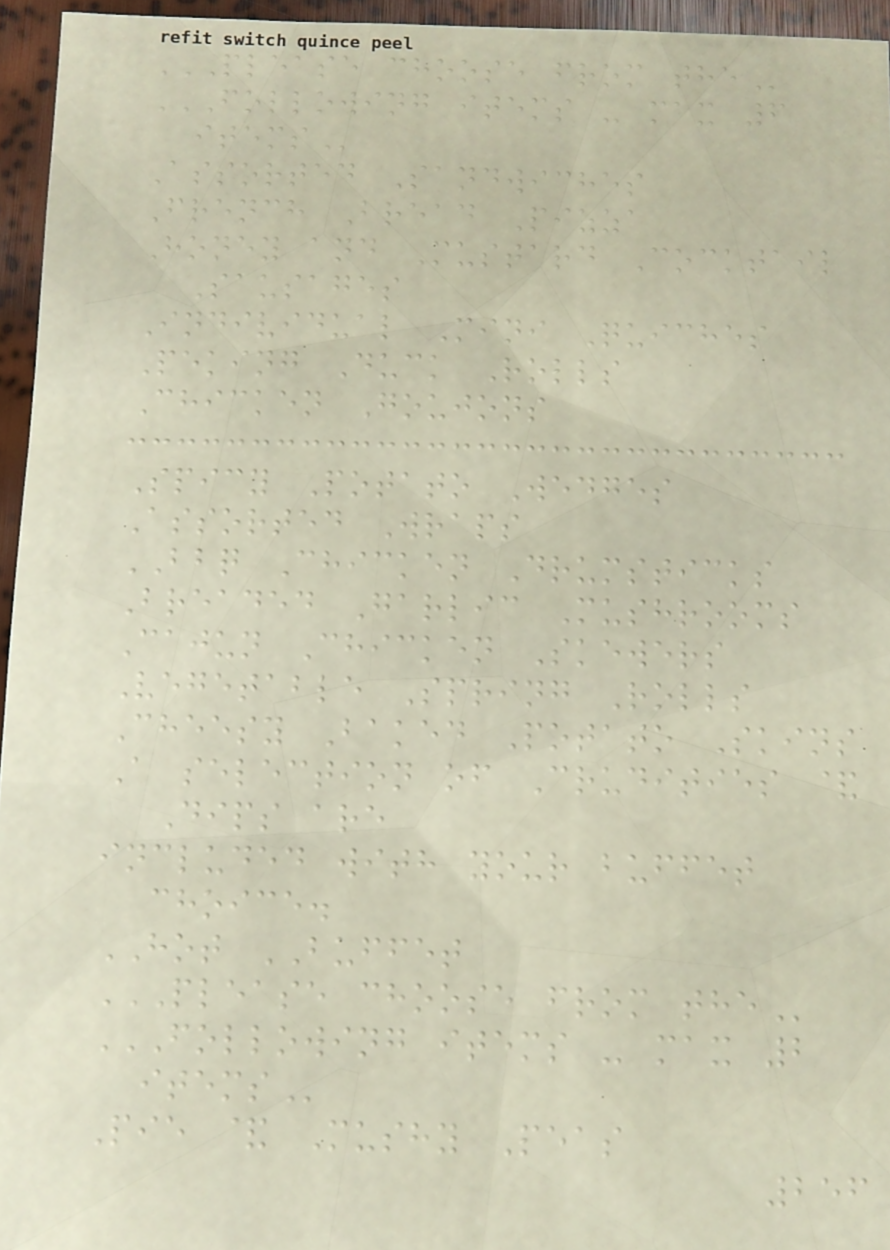PLEASE CHOOSE FROM THE
FOLLOWING ITEMS - MAX 6
ITEMS
Assorted Sandwiches
French Bread Pizza
Honey and Mustard Cocktail
Sausages
Individual Mini Quiches
Peking Duck Rolls
Chicken Goujons
Spicy Potato Wedges
Assorted Wraps
BBQ Chicken Drumsticks
Breaded Garlic Mushrooms
Cajun Chicken Skewers
Vegetable Spring Rolls
Cheesy Baked Potato Skins
A selection of Crudities &
Dips are
included with your buffet
choice.
HOT BUFFET
PLEASE CHOOSE FROM THE
FOLLOWING ITEMS - MAX 2
ITEMS
Pie & Mushy Peas
256
